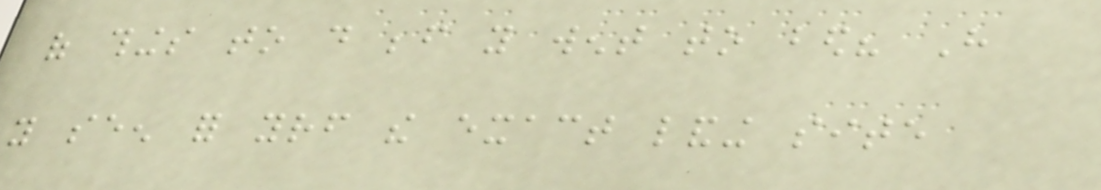of things to do before you went to bed? Have
you seen for yourself the exact landing site
